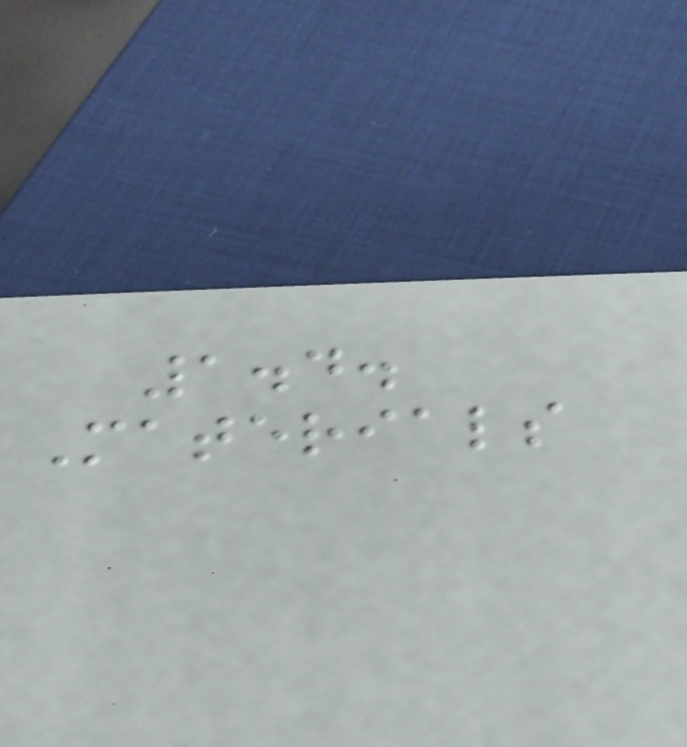1.4.
Materials
